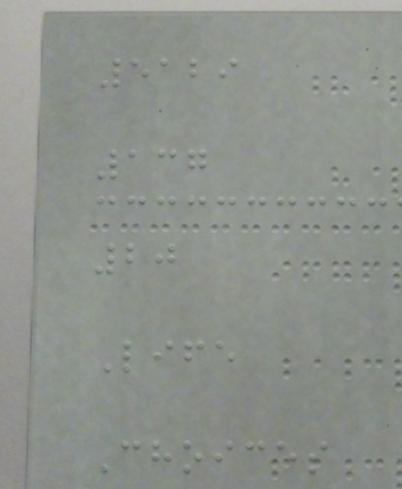5129
137
20
Life
Choices
